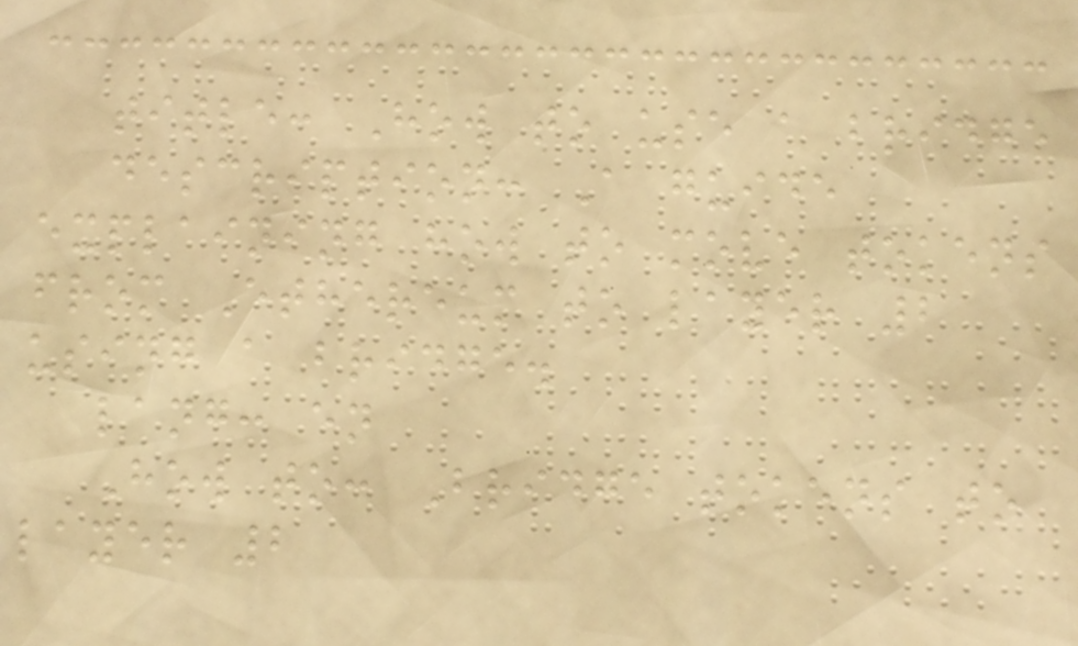title: How to use a bridge
description: A guide
explaining how to move tokens
from Ethereum to layer 2
using a bridge.
lang: en
How to: Bridge tokens to
layer 2
